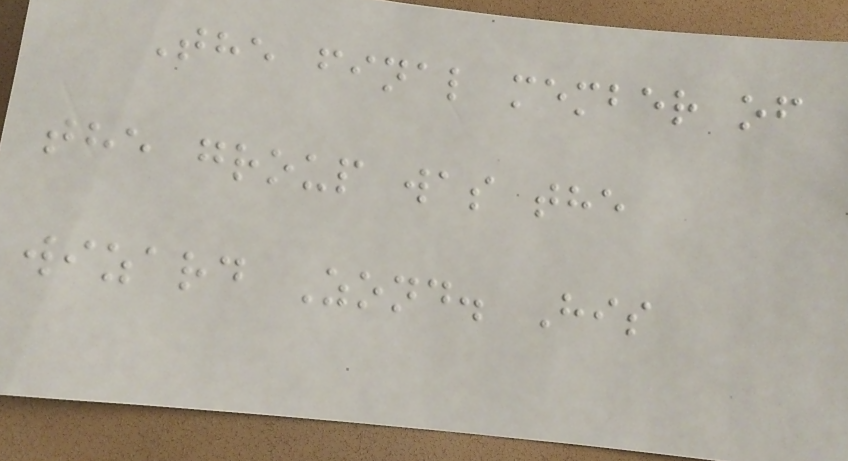The final member of
the group was the
wizard Zond. His
